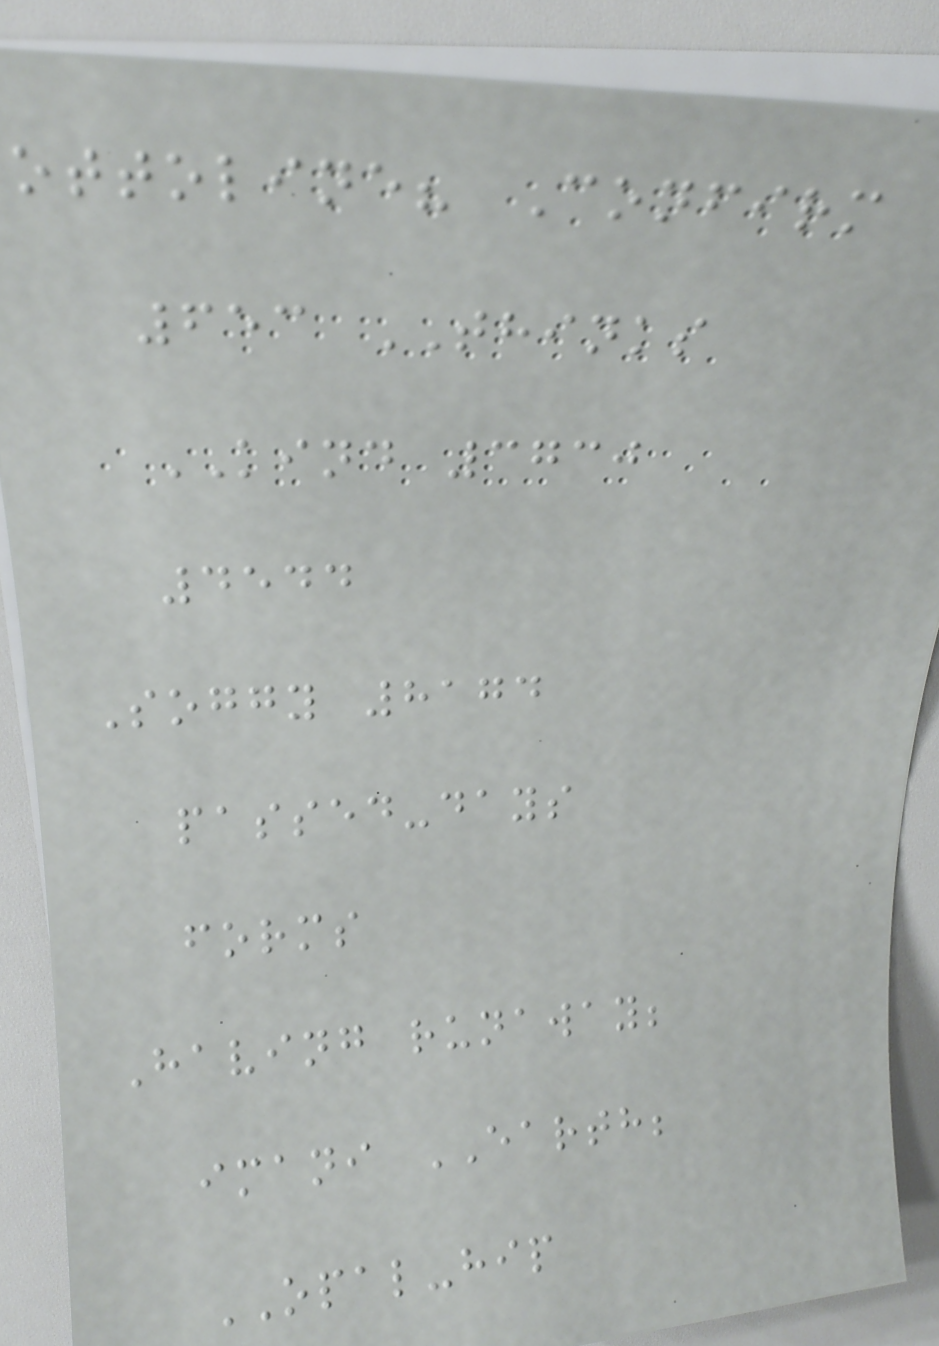ottoline? Confirm
653 THINKS
KIND 3730
4544
Soggy 8174
passed-days
forms
Having runaway;
imani EARTH;
OPAL-hip
